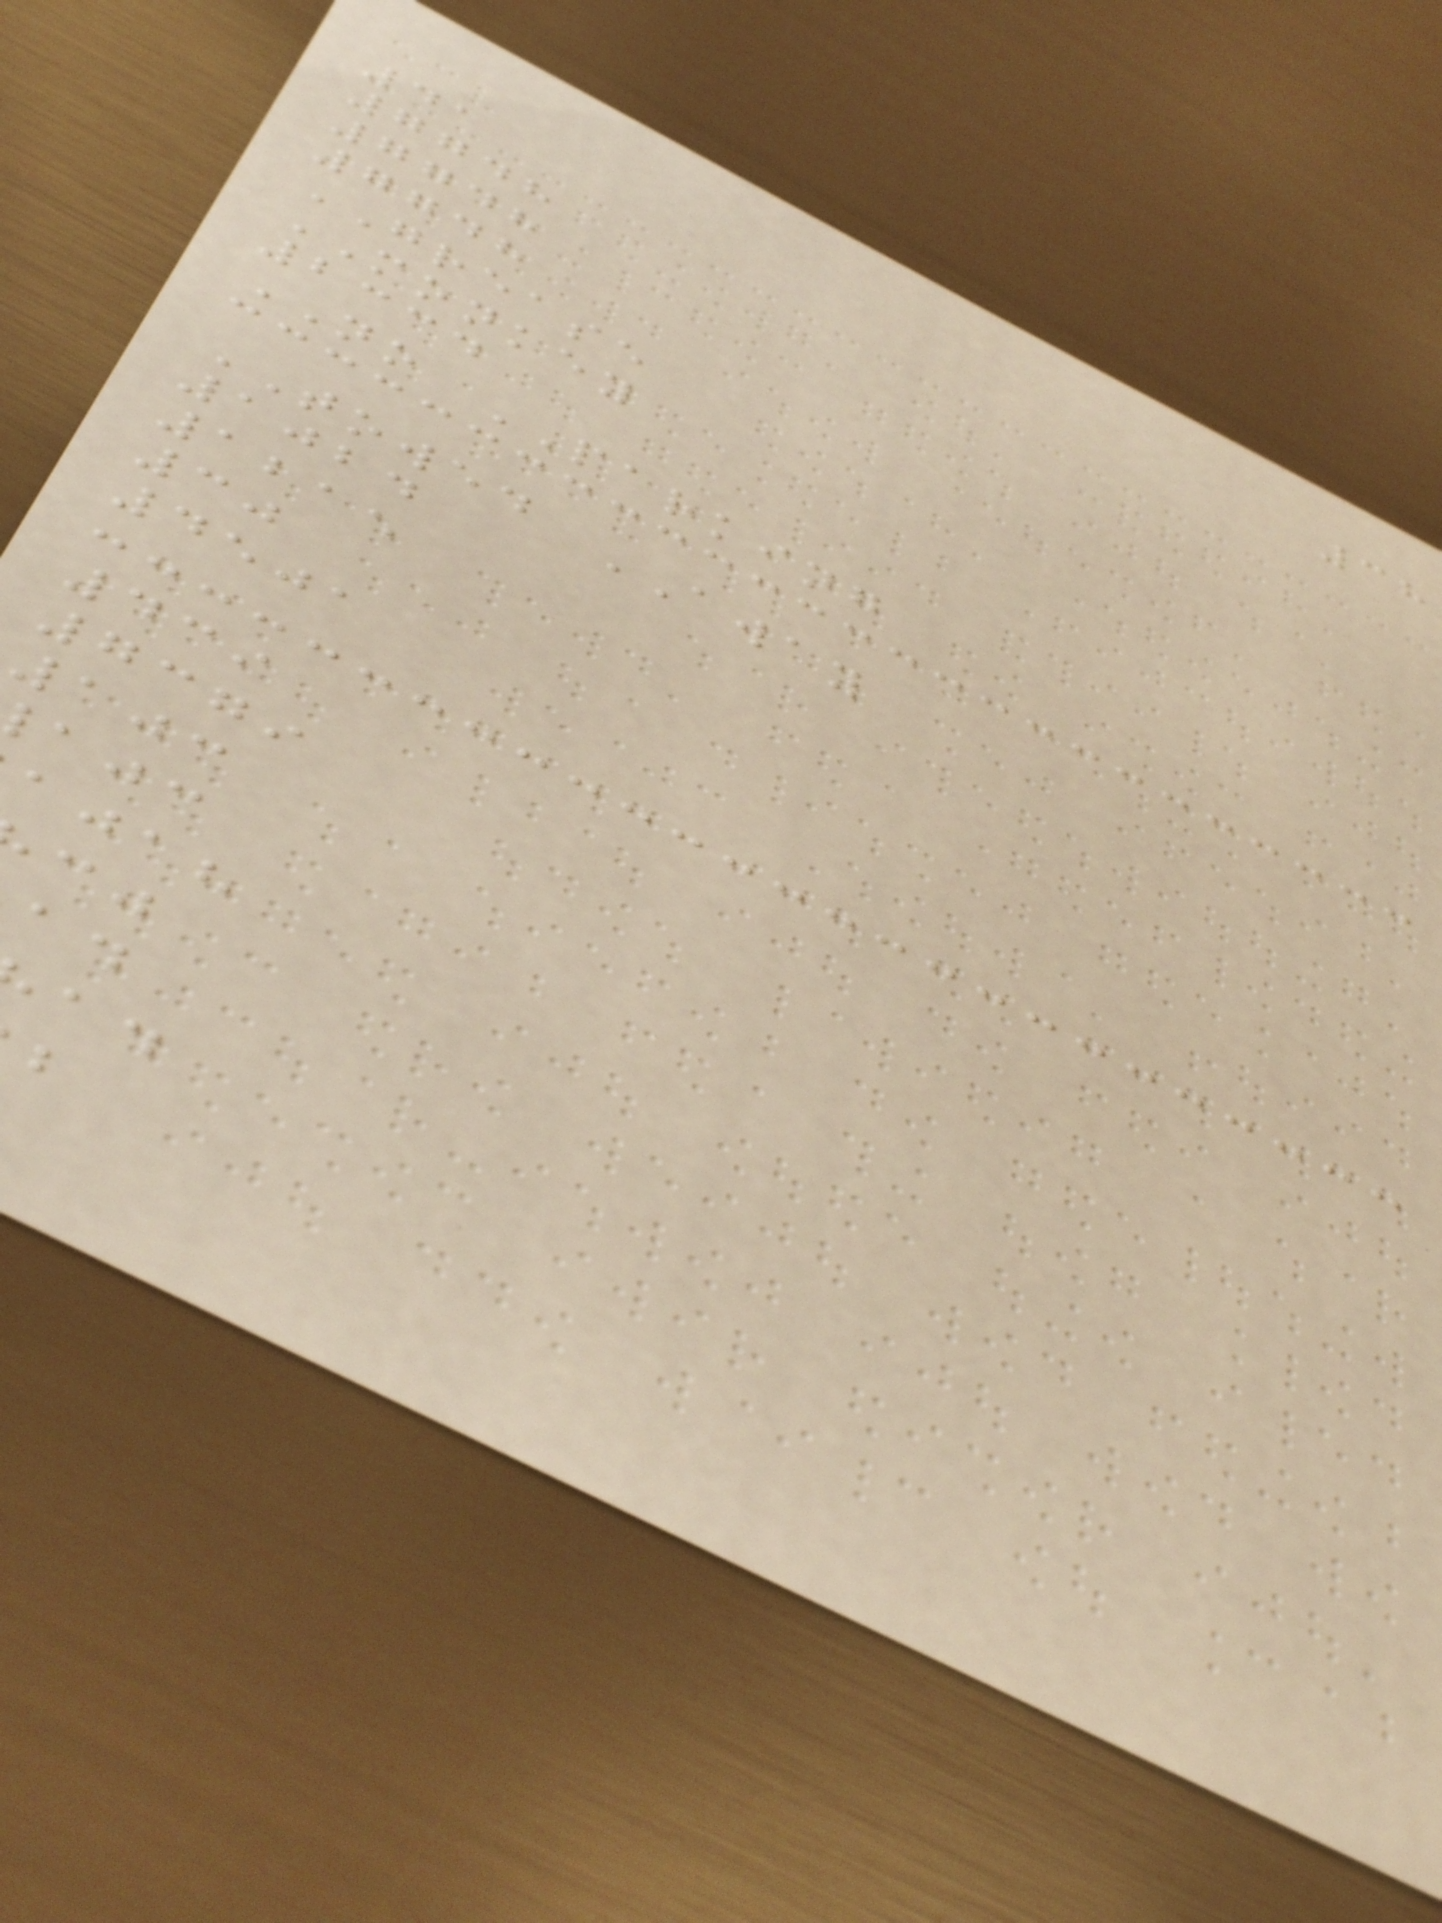38
41
7748
7748
7748
GREASE
MONKEY
2334
NO PARKING
TOWED AWAY
1024
1215
30
4501
439
7379
103
ajah
